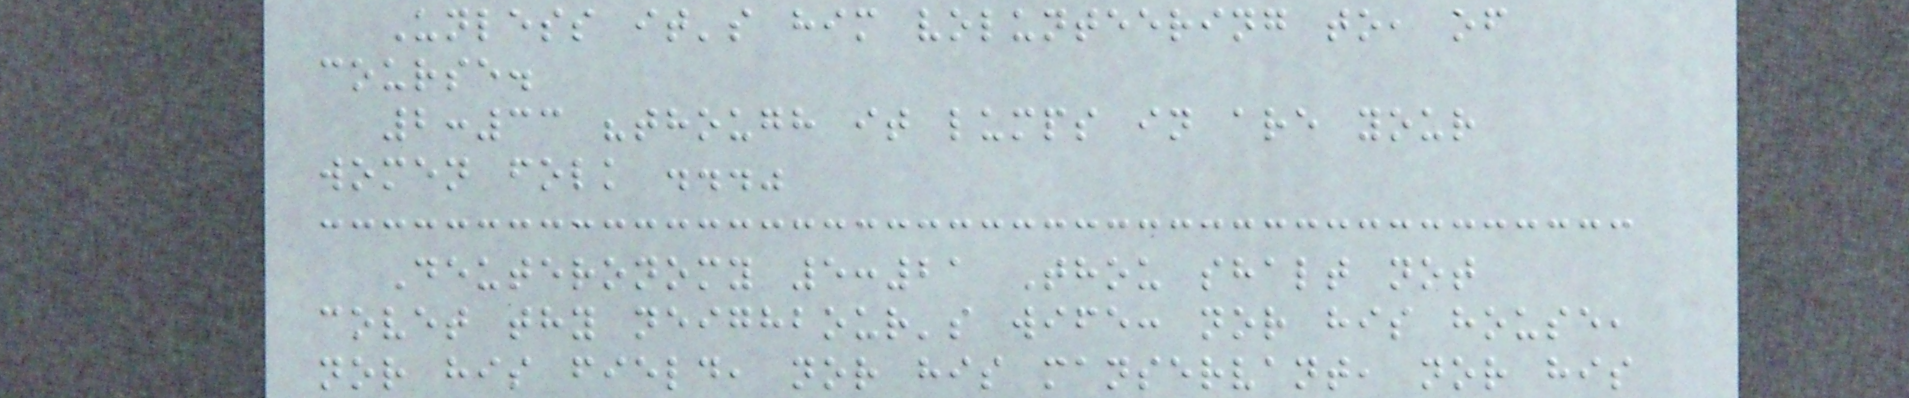Unless it's him volunteering to, of
course.
2:33 "though it lumps in are your
women folk ..."
Deuteronomy 5:21 Thou shalt not
covet thy neighbour's wife: nor his house,
nor his field, nor his manservant, nor his
